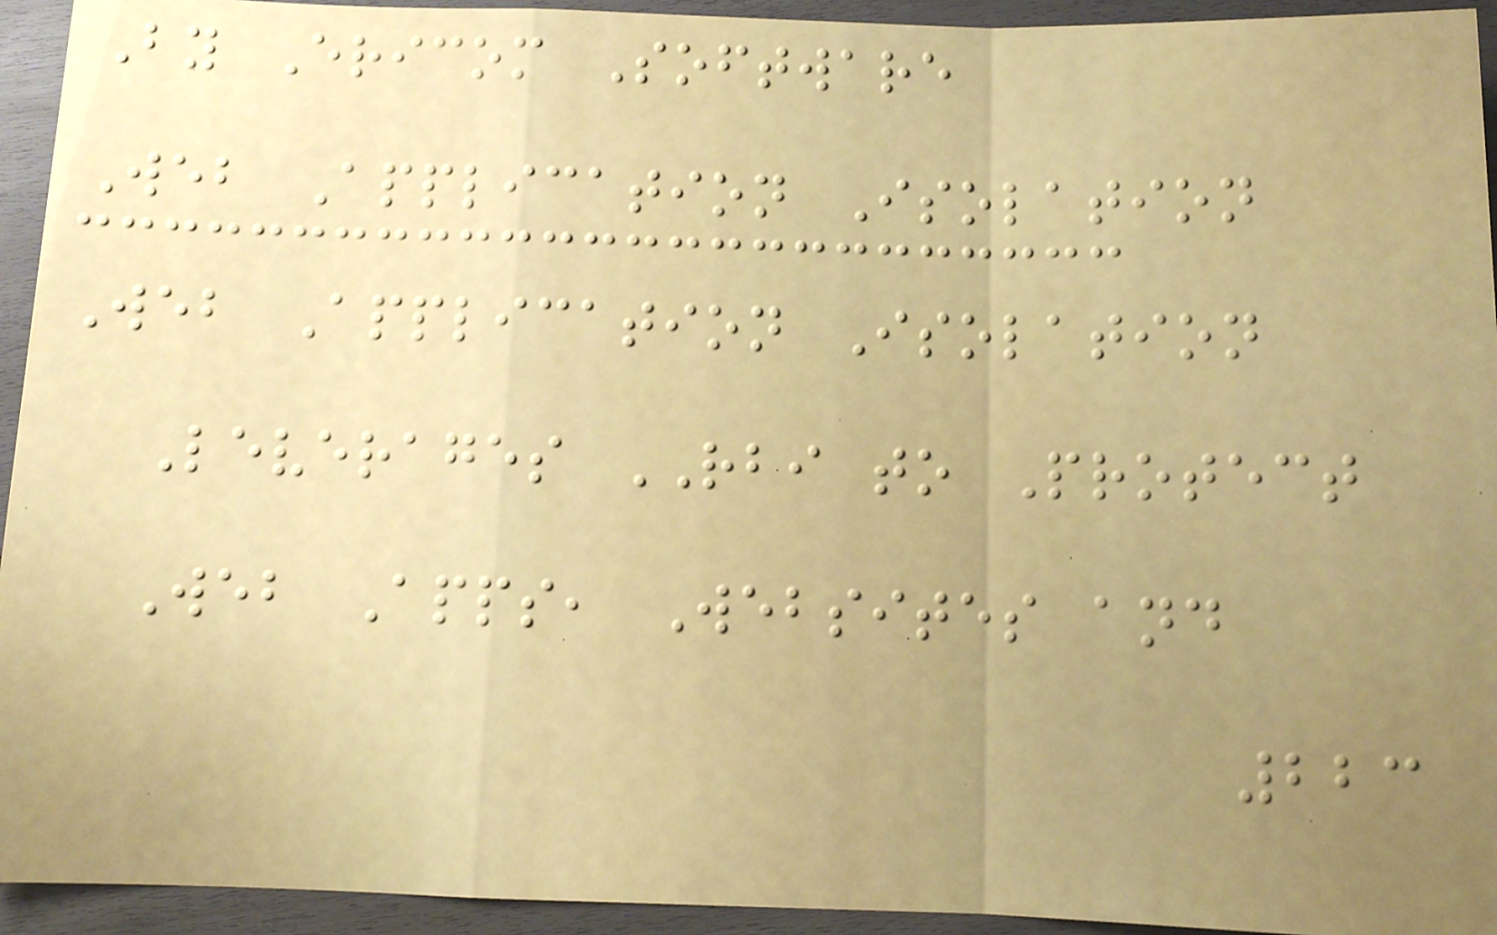By Ericom Software
Web Application Isolation
Web Application Isolation
Leverages RBI to Protect
Web Apps, Websites and
223
